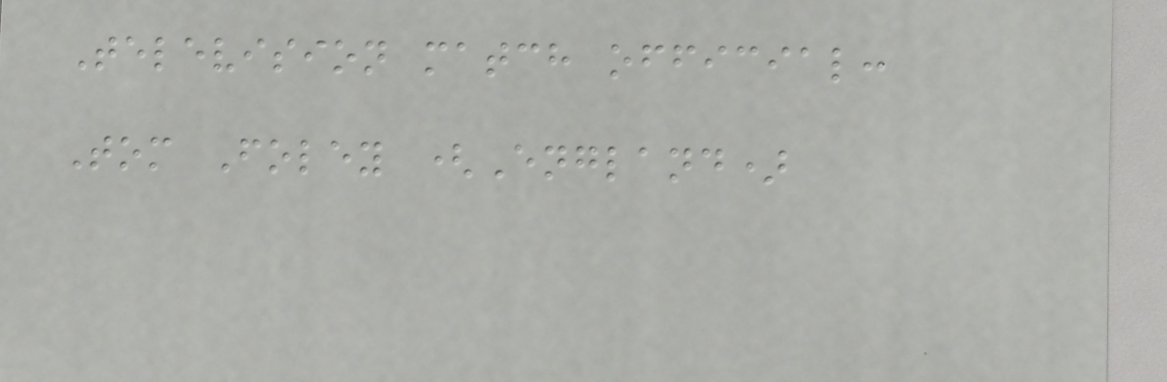Television match official:
Tom Foley (England)
